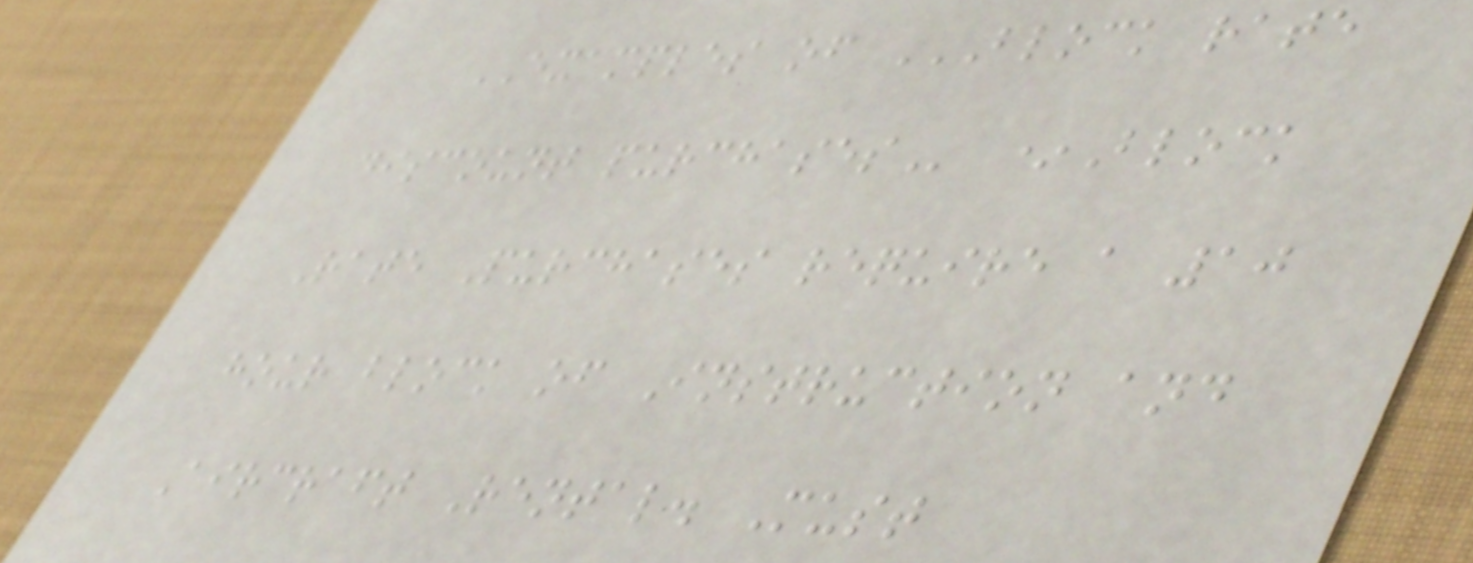EXAMPLES of BLOCK RATE
DISCOUNT PURCHASES *Block
Rate Purchases require a 10
hour block of Instruction and
Aircraft Rental. Must
